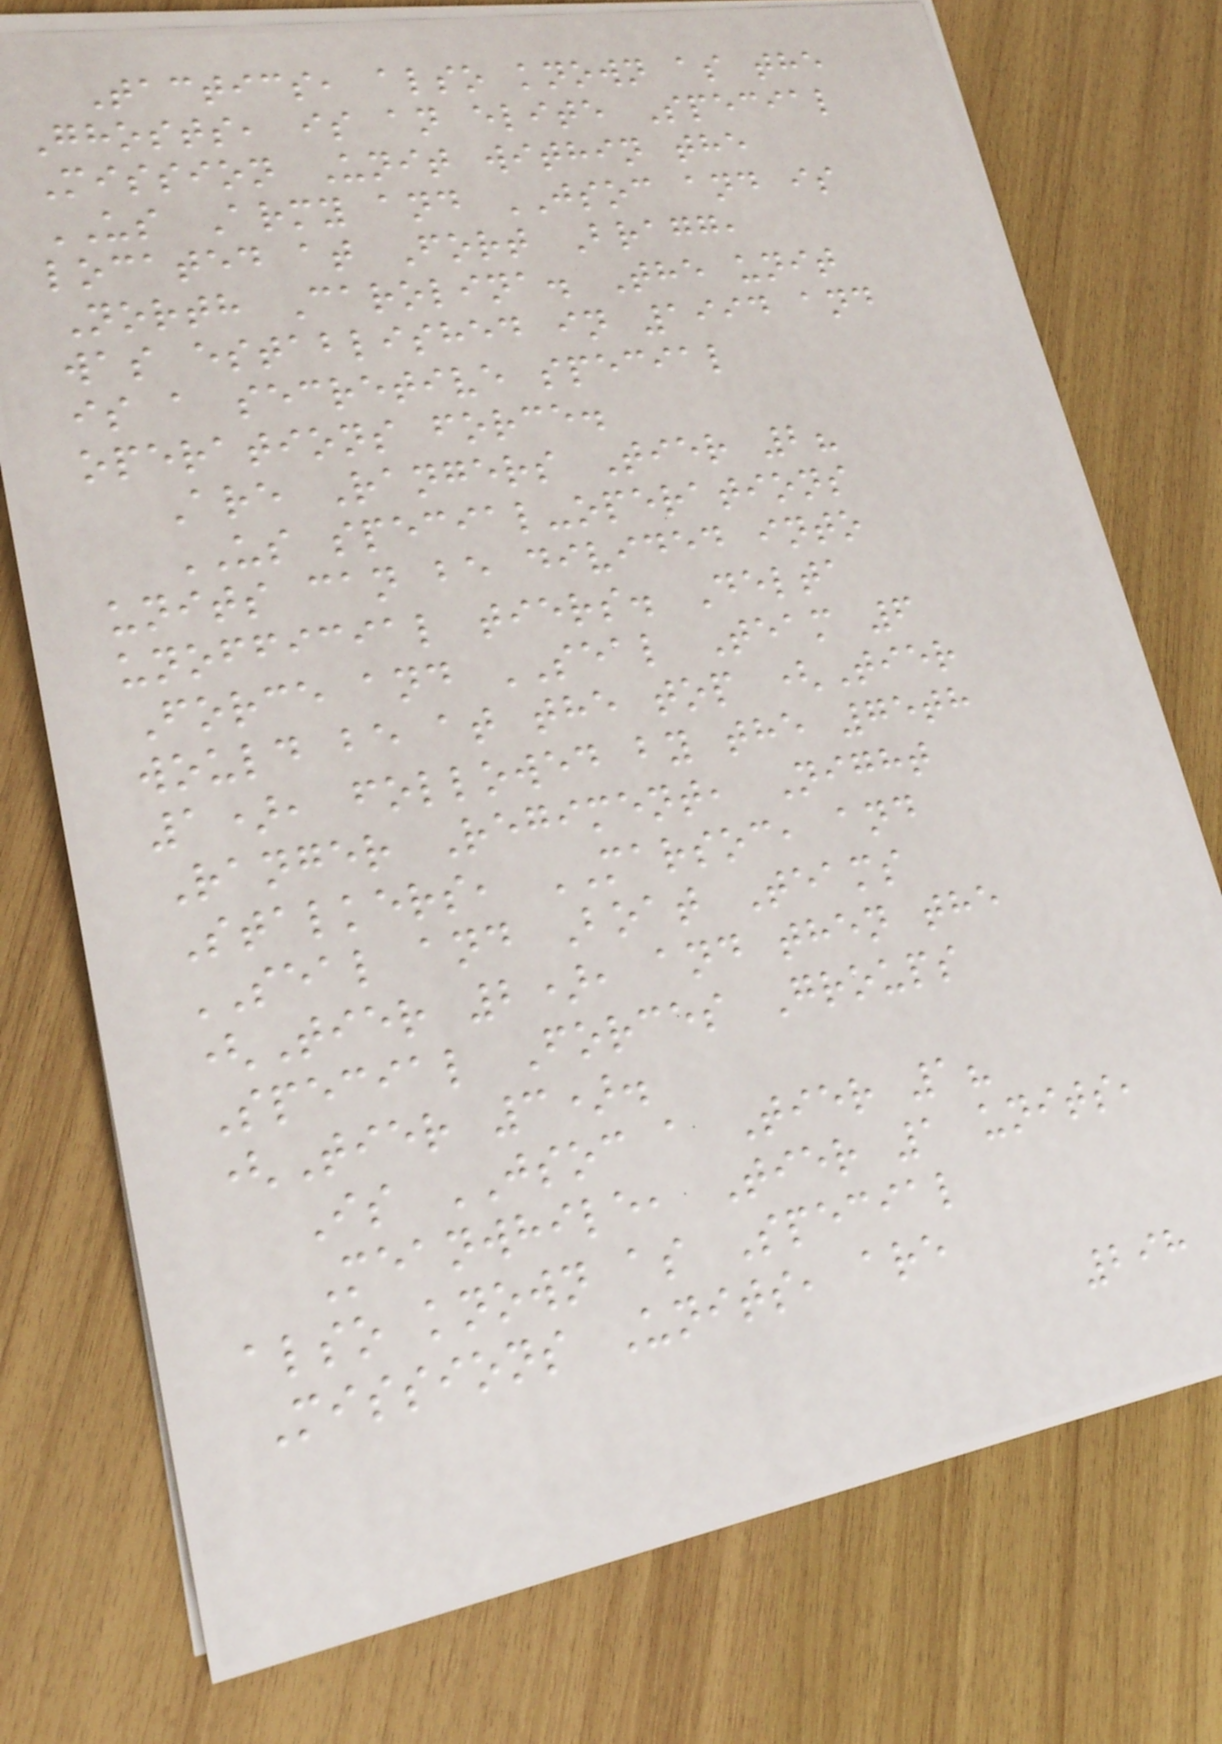Tactics, also known as the
Ghosts, is an elite Special
Mission Unit within the
US Army and JSOC and is
located at Fort Bragg,
North Carolina. The unit
was established in 1994 and
is a secretive special
operations force.
Are Rangers Tier 2?
US special-operations
units can be divided into
unofficial tiers. Delta
Force and SEAL Team 6
would be at the top (Tier
1), followed by the 75th
Ranger Regiment, Night
Stalkers, MARSOC, and
SEAL and Boat Teams
(Tier 2), and then the
Special Forces Groups
(Tier 3).
Is JSOC a Tier 1?
Meanwhile, Tier 1 units,
also known as Special
Missions Units, are
298
